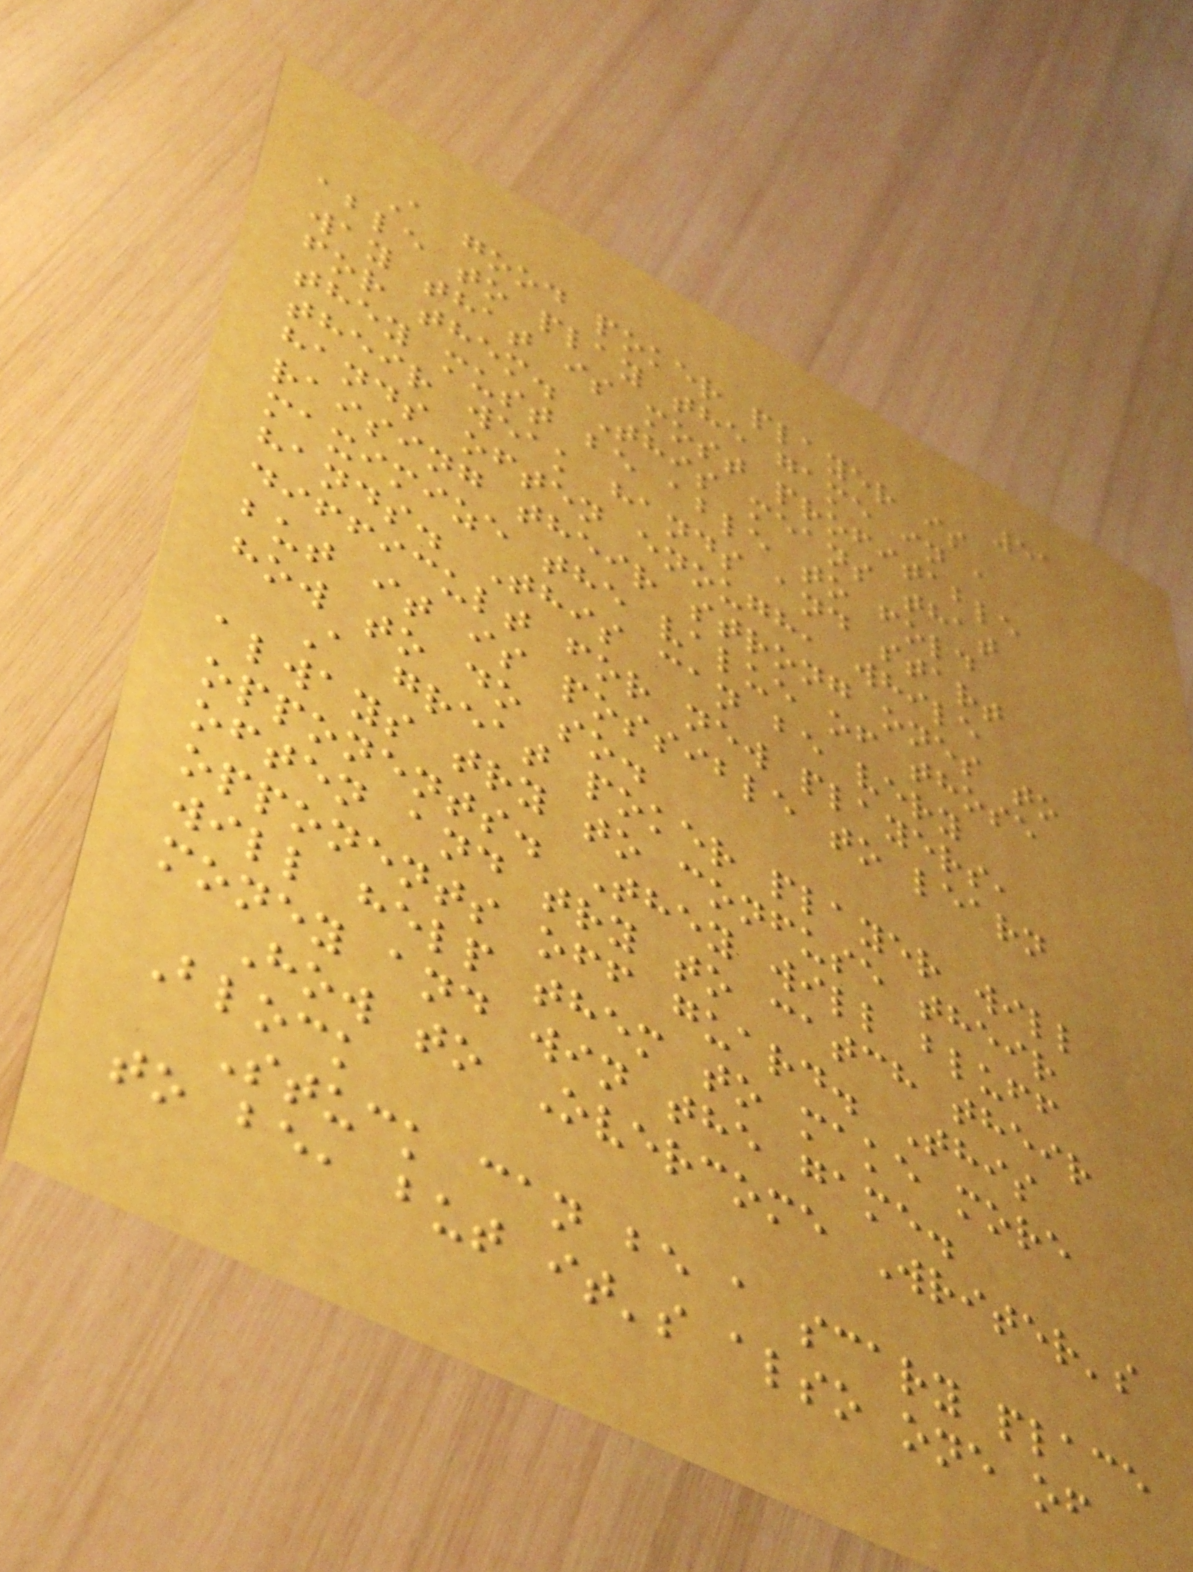51
A good poker player is
able to play the game in a
way that is most profitable
for them. This means that
they must be able to fold
their weak hands and start
hands often enough, while
raising their strong ones to
maximize the value of those
hands. This can be very
difficult for new players,
but it is possible to learn
how to do so.
A great poker player will
always try to confuse their
opponents. They will bluff
often and try to catch their
opponents off guard. This
will help them to make more
money and win the game.
How to Overcome Writer's
Block
Stuck can be a scary place
to be, but it's also one of
